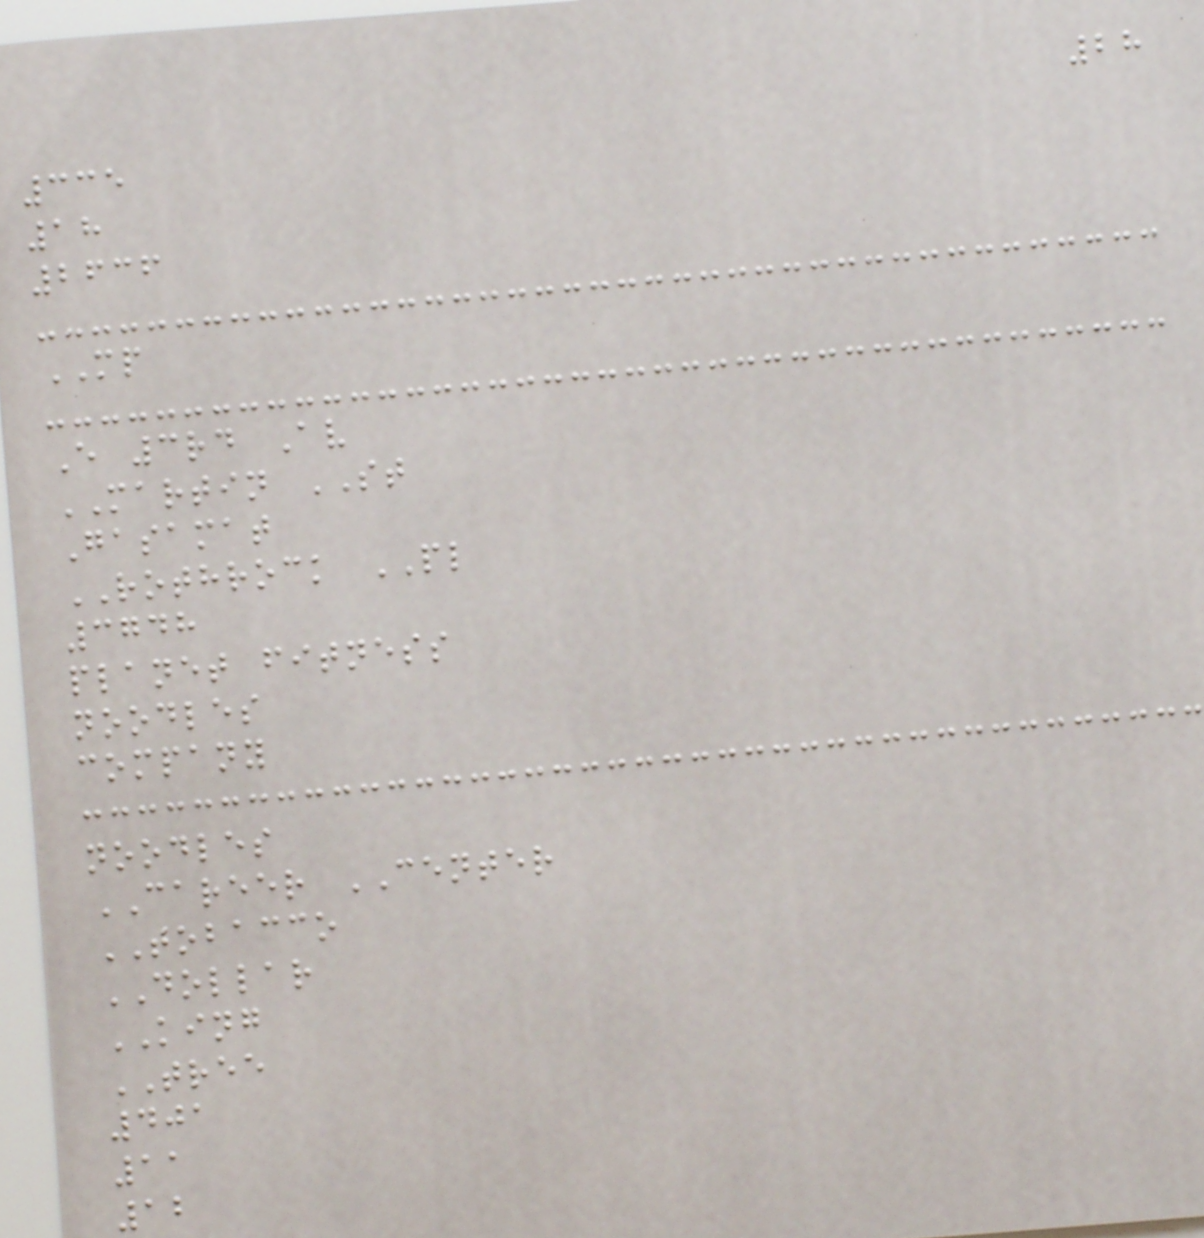28
335
18
2636
MP
E 3rd Av
MARTIN ST
Gasamat
ROTHROCK PL
3748
planet fitness
noodles
company
noodles
CAREER CENTER
TOBACCO
DOLLAR
KING
TREE
401
11
12
